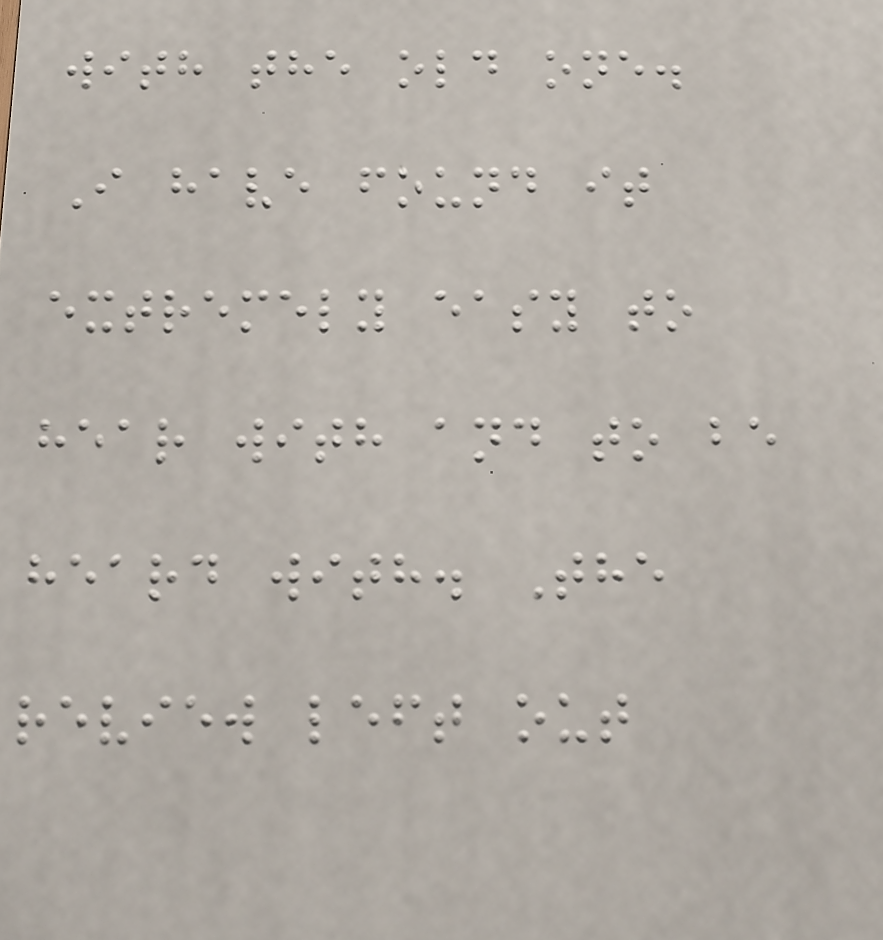with the old one.
I have found it
extremely easy to
hear with and to be
heard with. The
review left out
